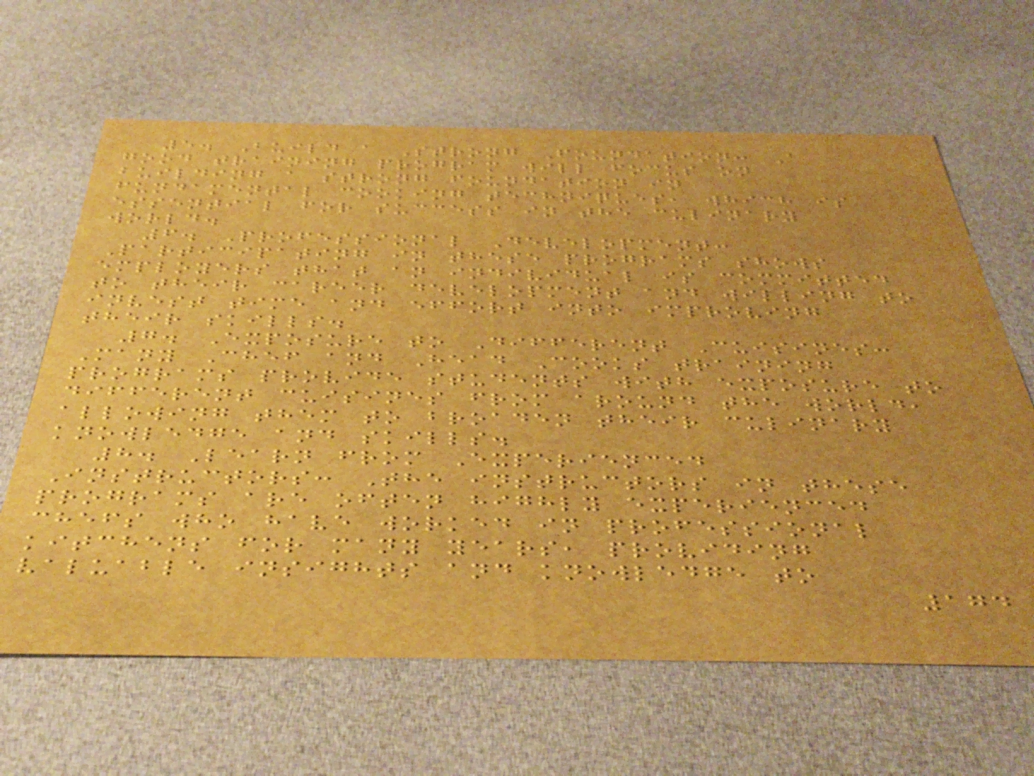5. Build a Strong Foundation: A
good training program will focus on
building a strong foundation in
fundamental cooking techniques, which is
essential for success in the culinary
world.
6. Professional Development:
Participating in these programs shows
employers that an individual is committed
to their career development and willing to
invest time and effort into improving
their skills.
7. Exposure to Different Cuisines:
Many Chef and Head Cooks training
programs provide students with exposure to
different cuisines from around the world,
allowing them to broaden their culinary
knowledge and skills.
8. Learn from Experienced
Instructors: The instructors in these
programs are often highly experienced
chefs who have worked in professional
kitchens for many years, providing
valuable insights and knowledge to
174
